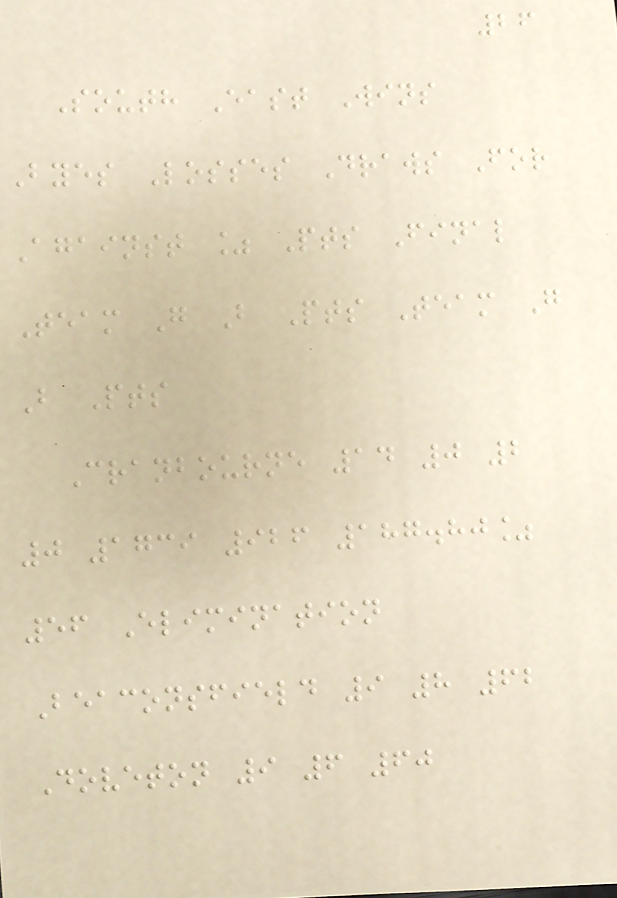26
South East Wins
Byes Losses Draws For
Against % Pts Final
Team G B Pts Team G
B Pts
Cranbourne 14 0 2
0 1739 926 187.80%
56 Elimination
Beaconsfield 9 8 62
Doveton 9 6 60
